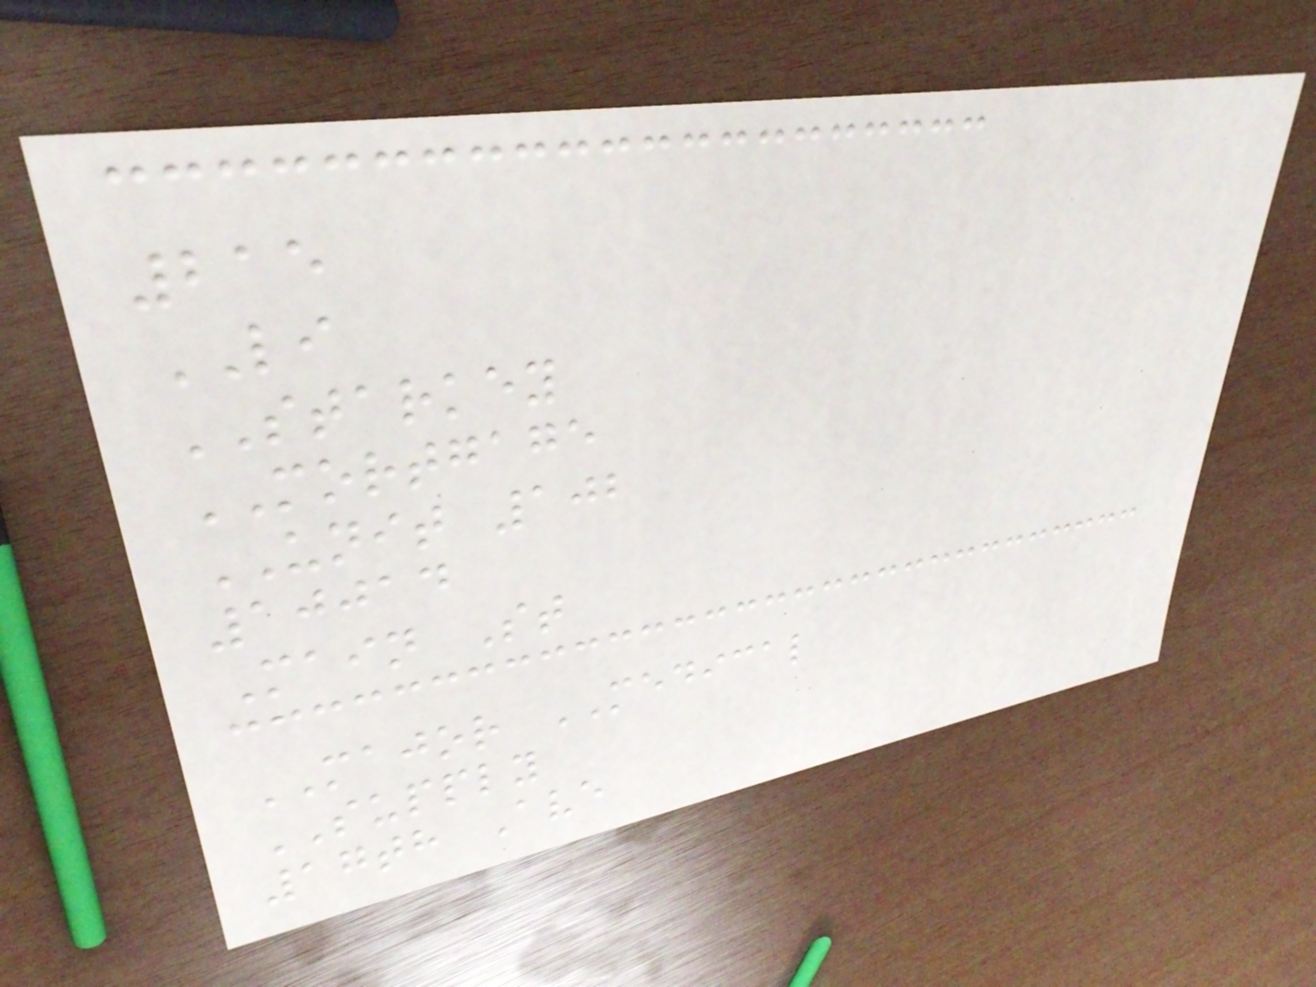215
LI
STARKEY
MORTGAGE
UNIT 102
10014
Main St
MAJOR MEDICAL
SUPPLY
17th Ave
